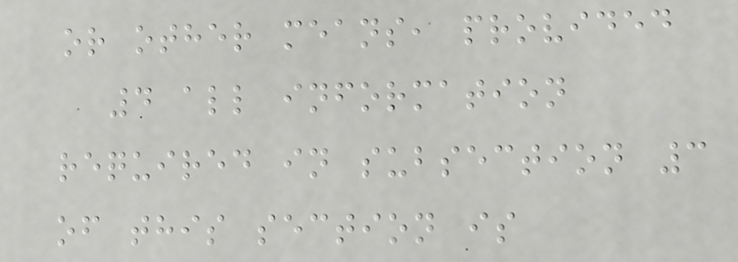or other means, provided
4 all information
required in subsection 3
of this section is
